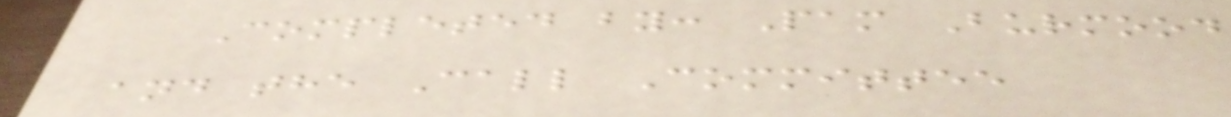Completed by: Pam Burmood
and the Call Committee
